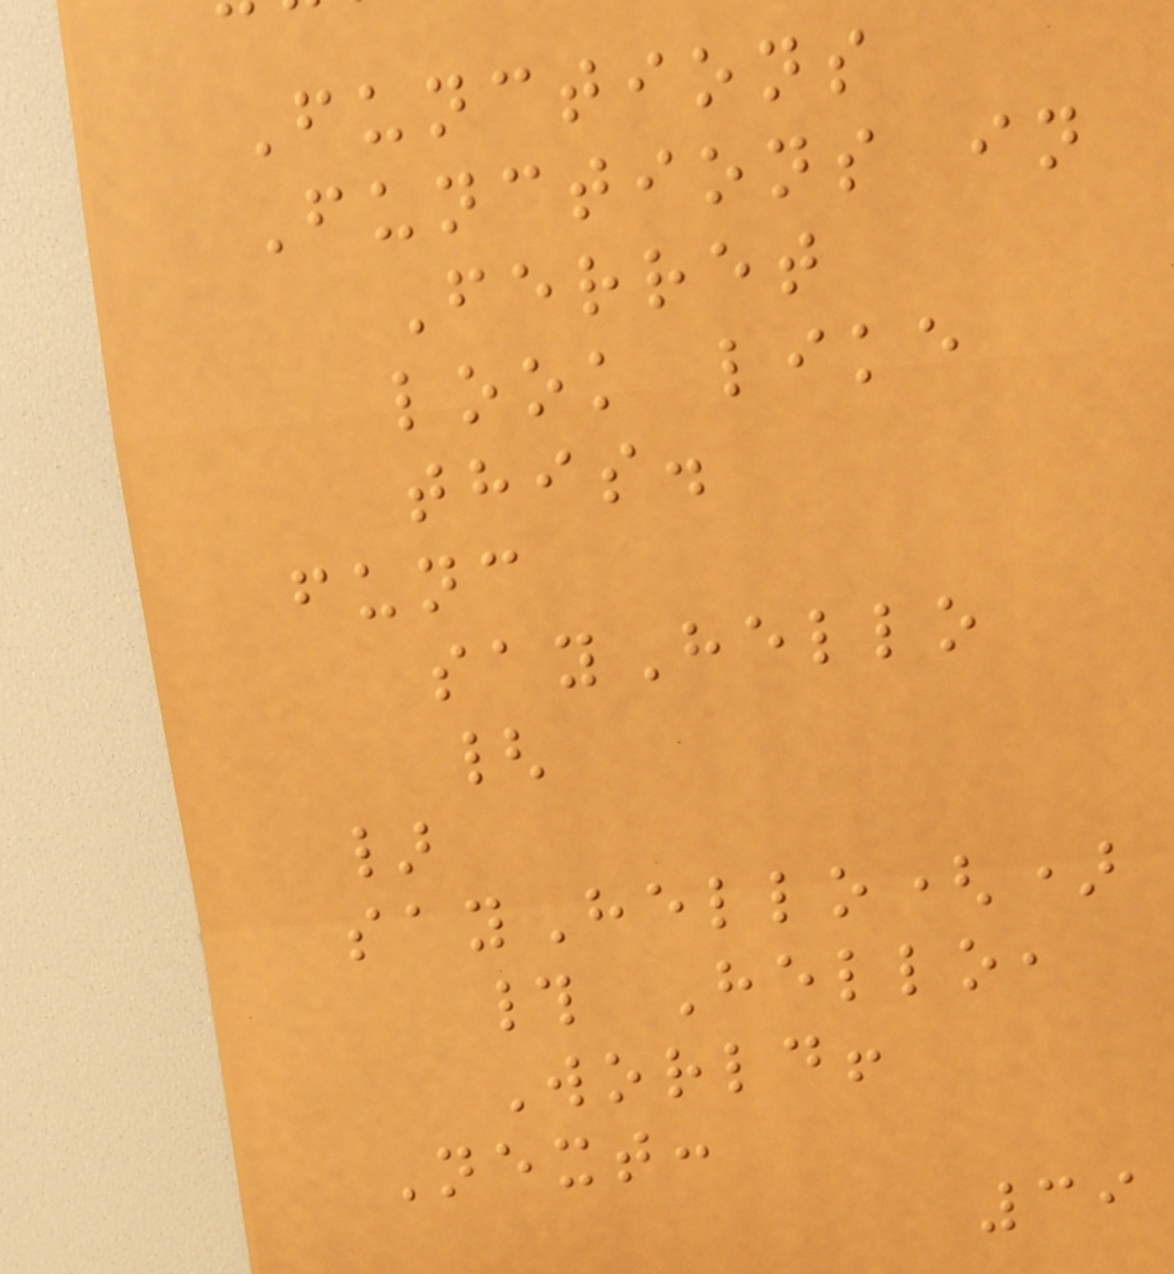Functions
Functions in
Ferret
look like
this.
func
sayHello
{
}
sayHello()
# Hello,
World!
Next:
39
